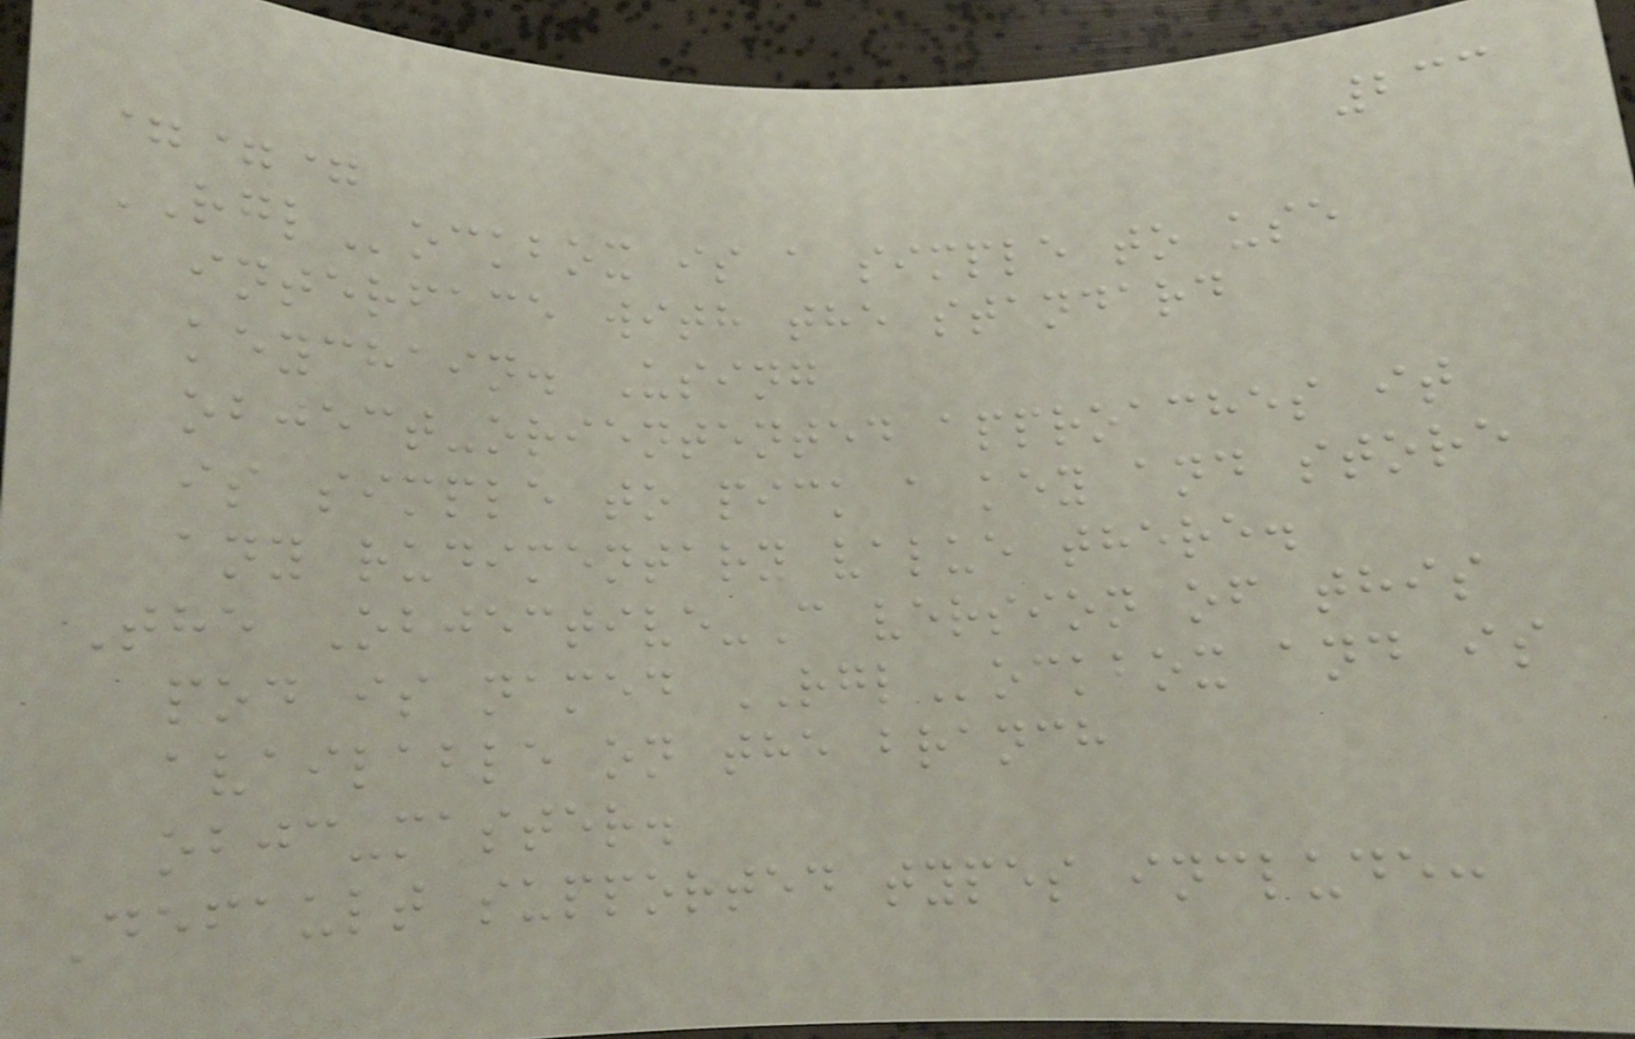233
===
RGLockbox is a simple to use
interface with the standard
keychain. Using
object-orientented approaches it
is simple to pick a key and store
any rudimentary value there.
The Objective-C version of this
pod is named RGLockbox and is
available on the branch
objc-master.
Default supported types include:
